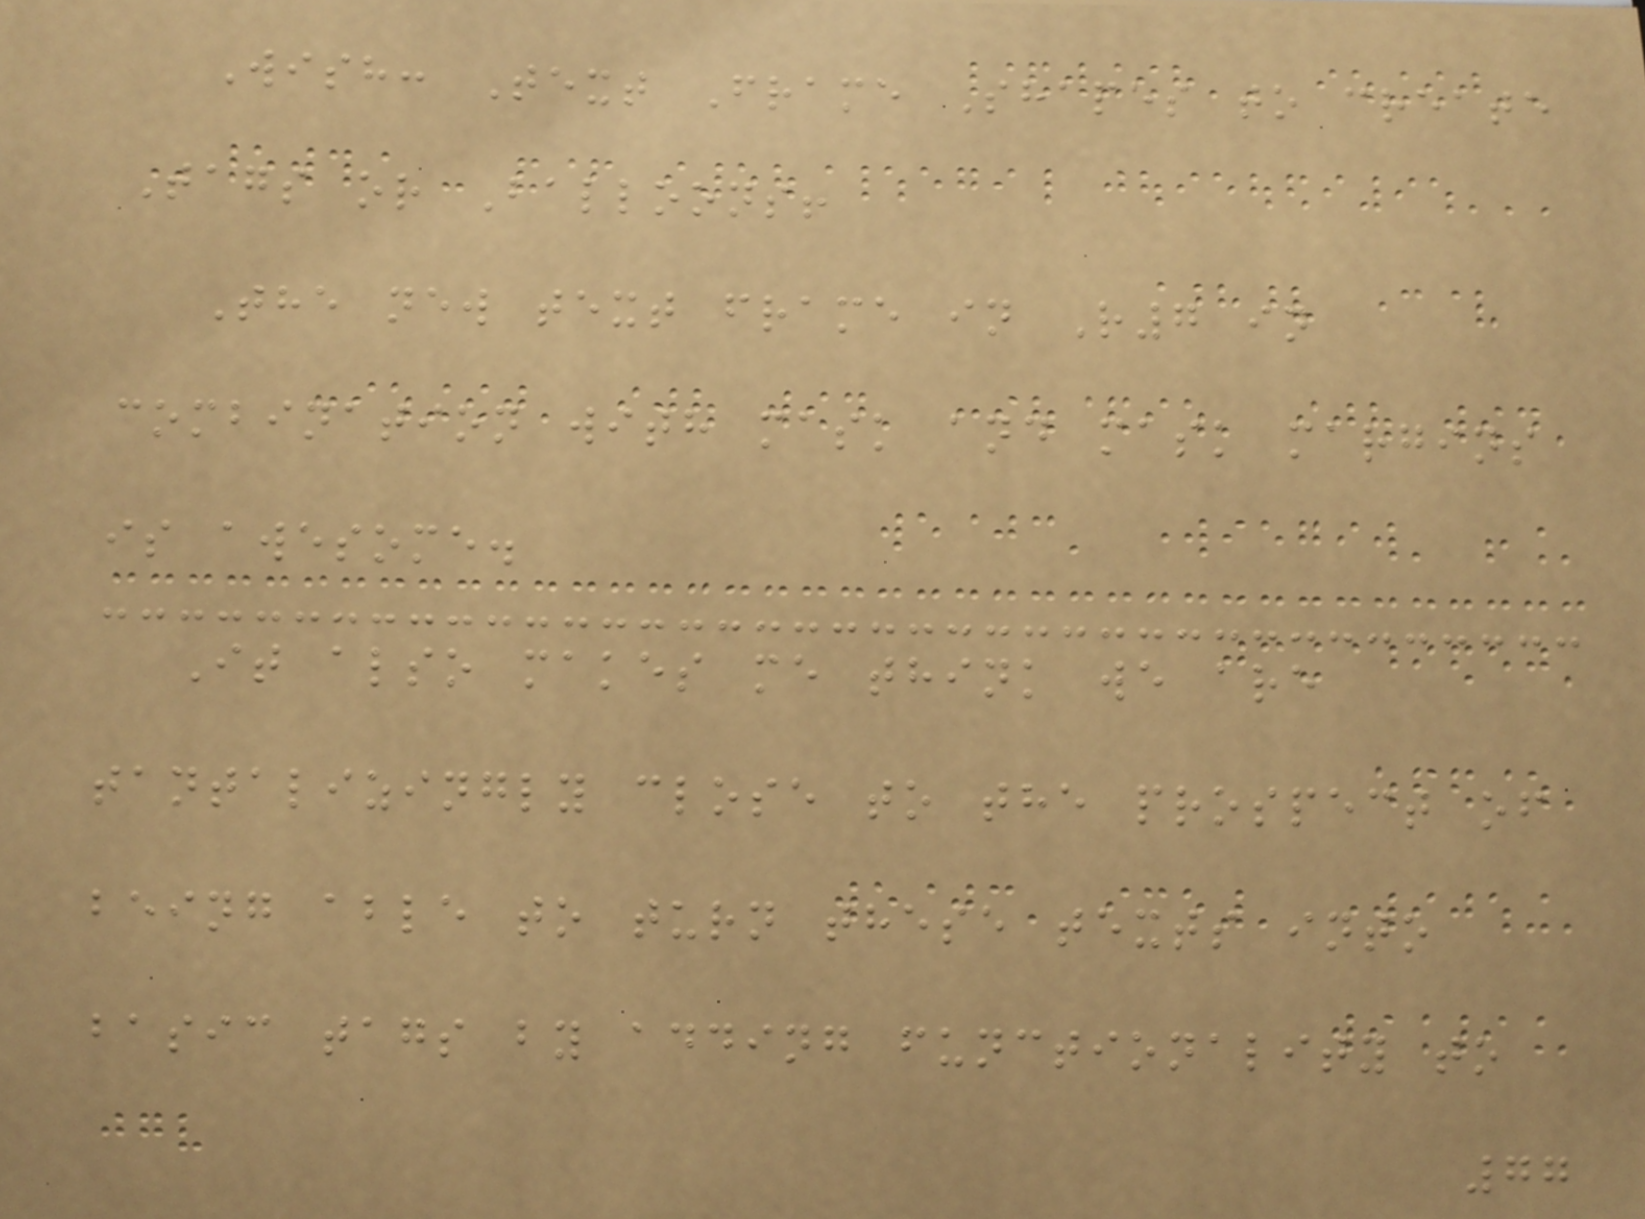Wish: Text Frame Shapes to create
Tags or Balloons!
The new text frame in R7 in
combination with mask and mask margins
is awesome.
It also makes me think we are
tantalizingly close to the prospect of
being able to turn these texts into
basic tags by adding functionality to
77
